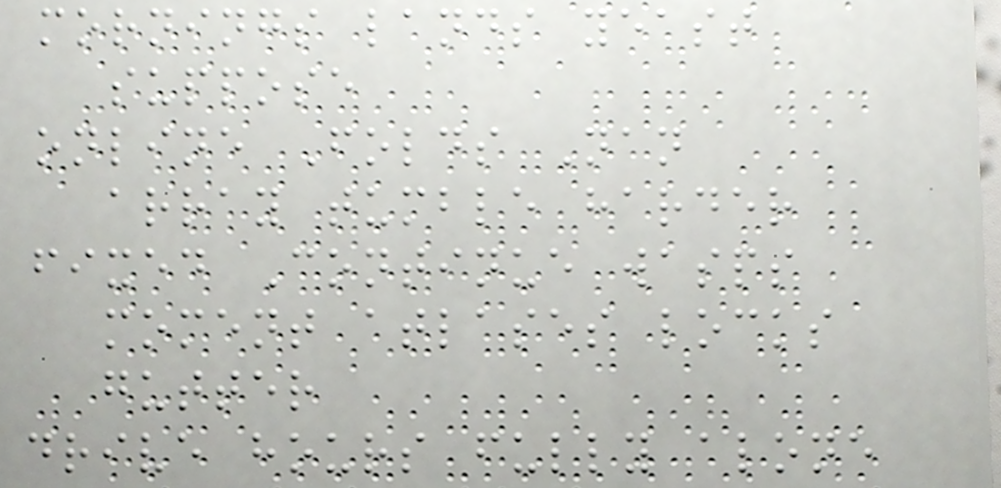mornings lands yeast
suppose
online Folds Nan
array tumble harder
fixed Continue wasps
moment atlases locks
gutter
drive hours fully alone
